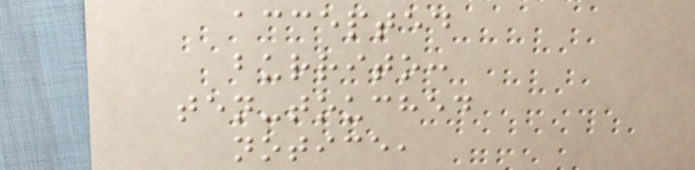accepted
burrito:
ten-touched
notice,
